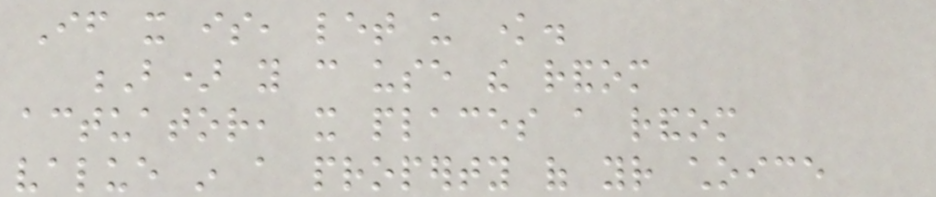If it is, let us know.
B) you can use the random
actuator, it places a random
value in a property of your choice
